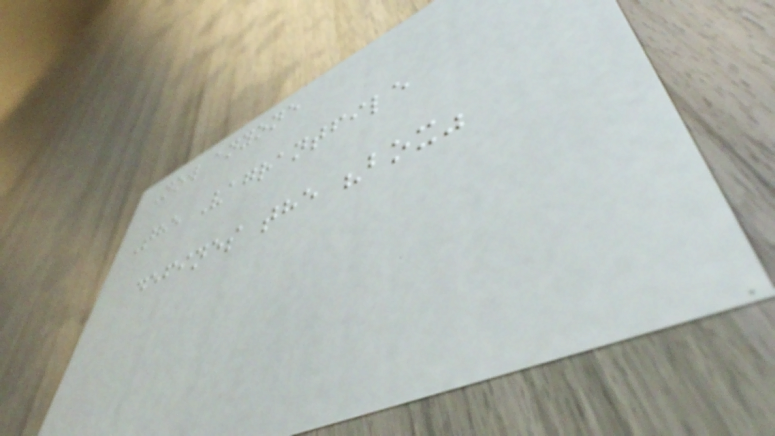Now anyone
The Vagrantfile
defines the "box"
